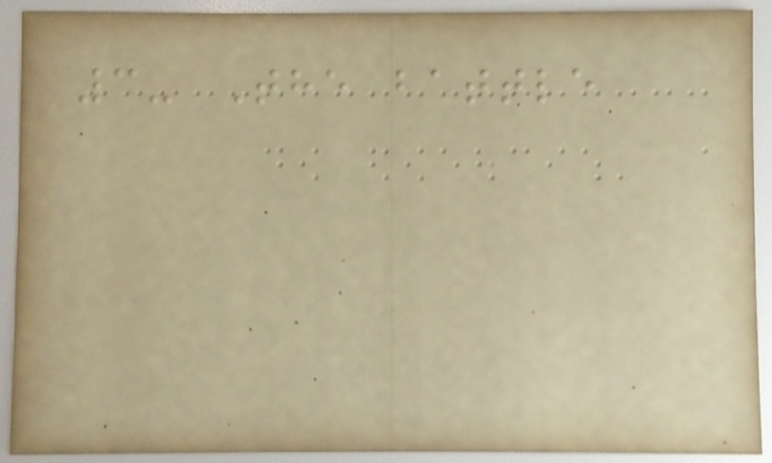3- The battle
